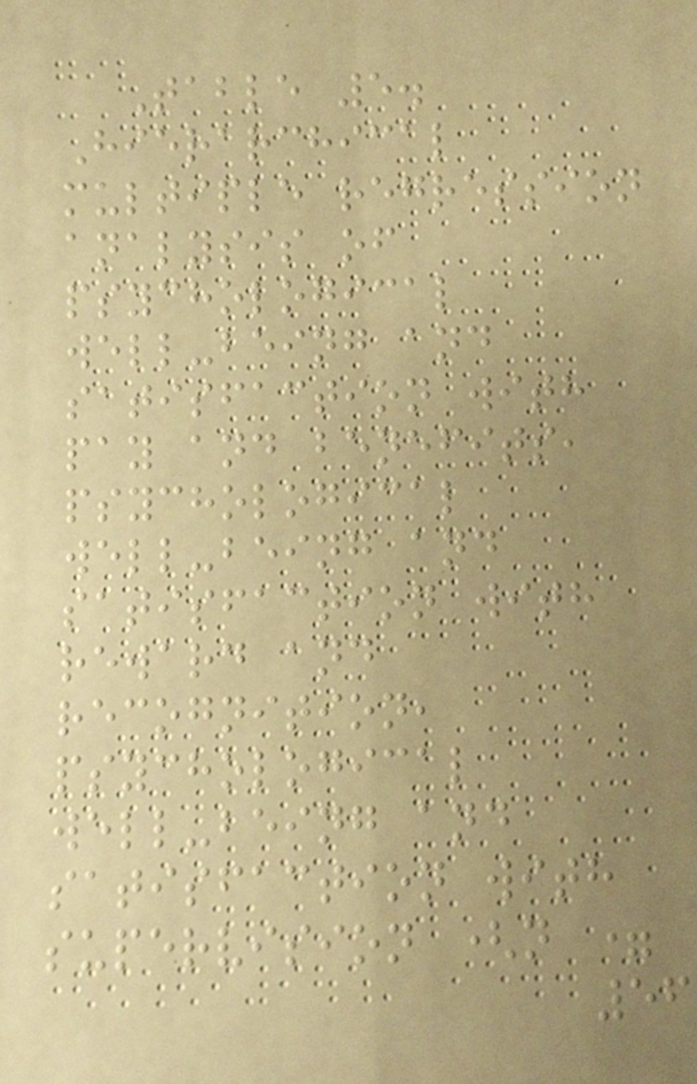Table 5.
Hierarchical
multiple regression
analysis of
psychological
well-being and
satisfaction with
pay and benefits,
psychological
well-being and
satisfaction with
reward and
recognition,
psychological
well-being and
satisfaction with
supervision (n =
56
